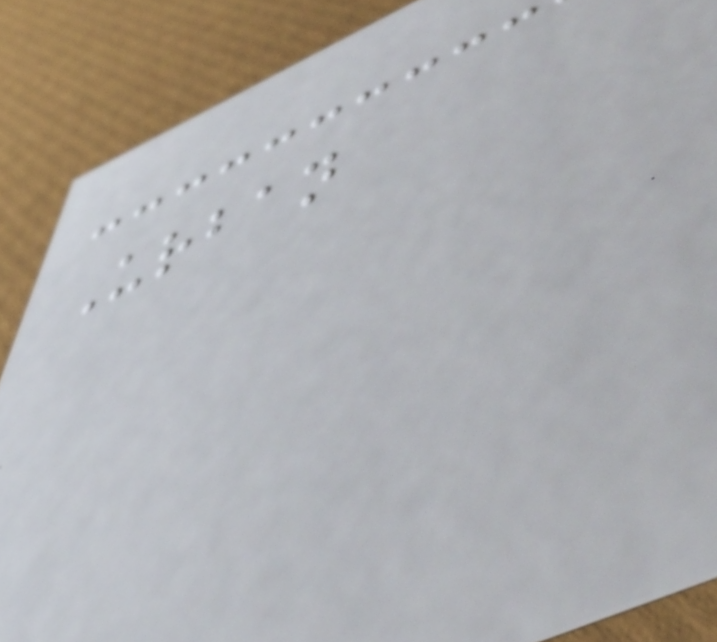Urban
